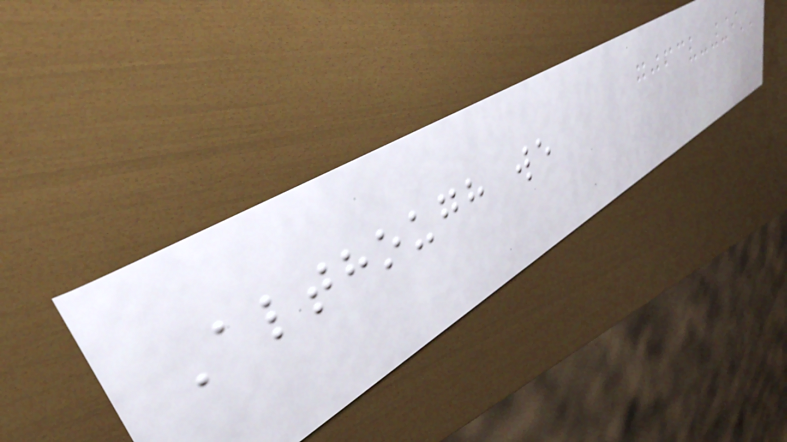Although we
